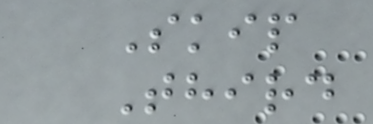Skip
Third
